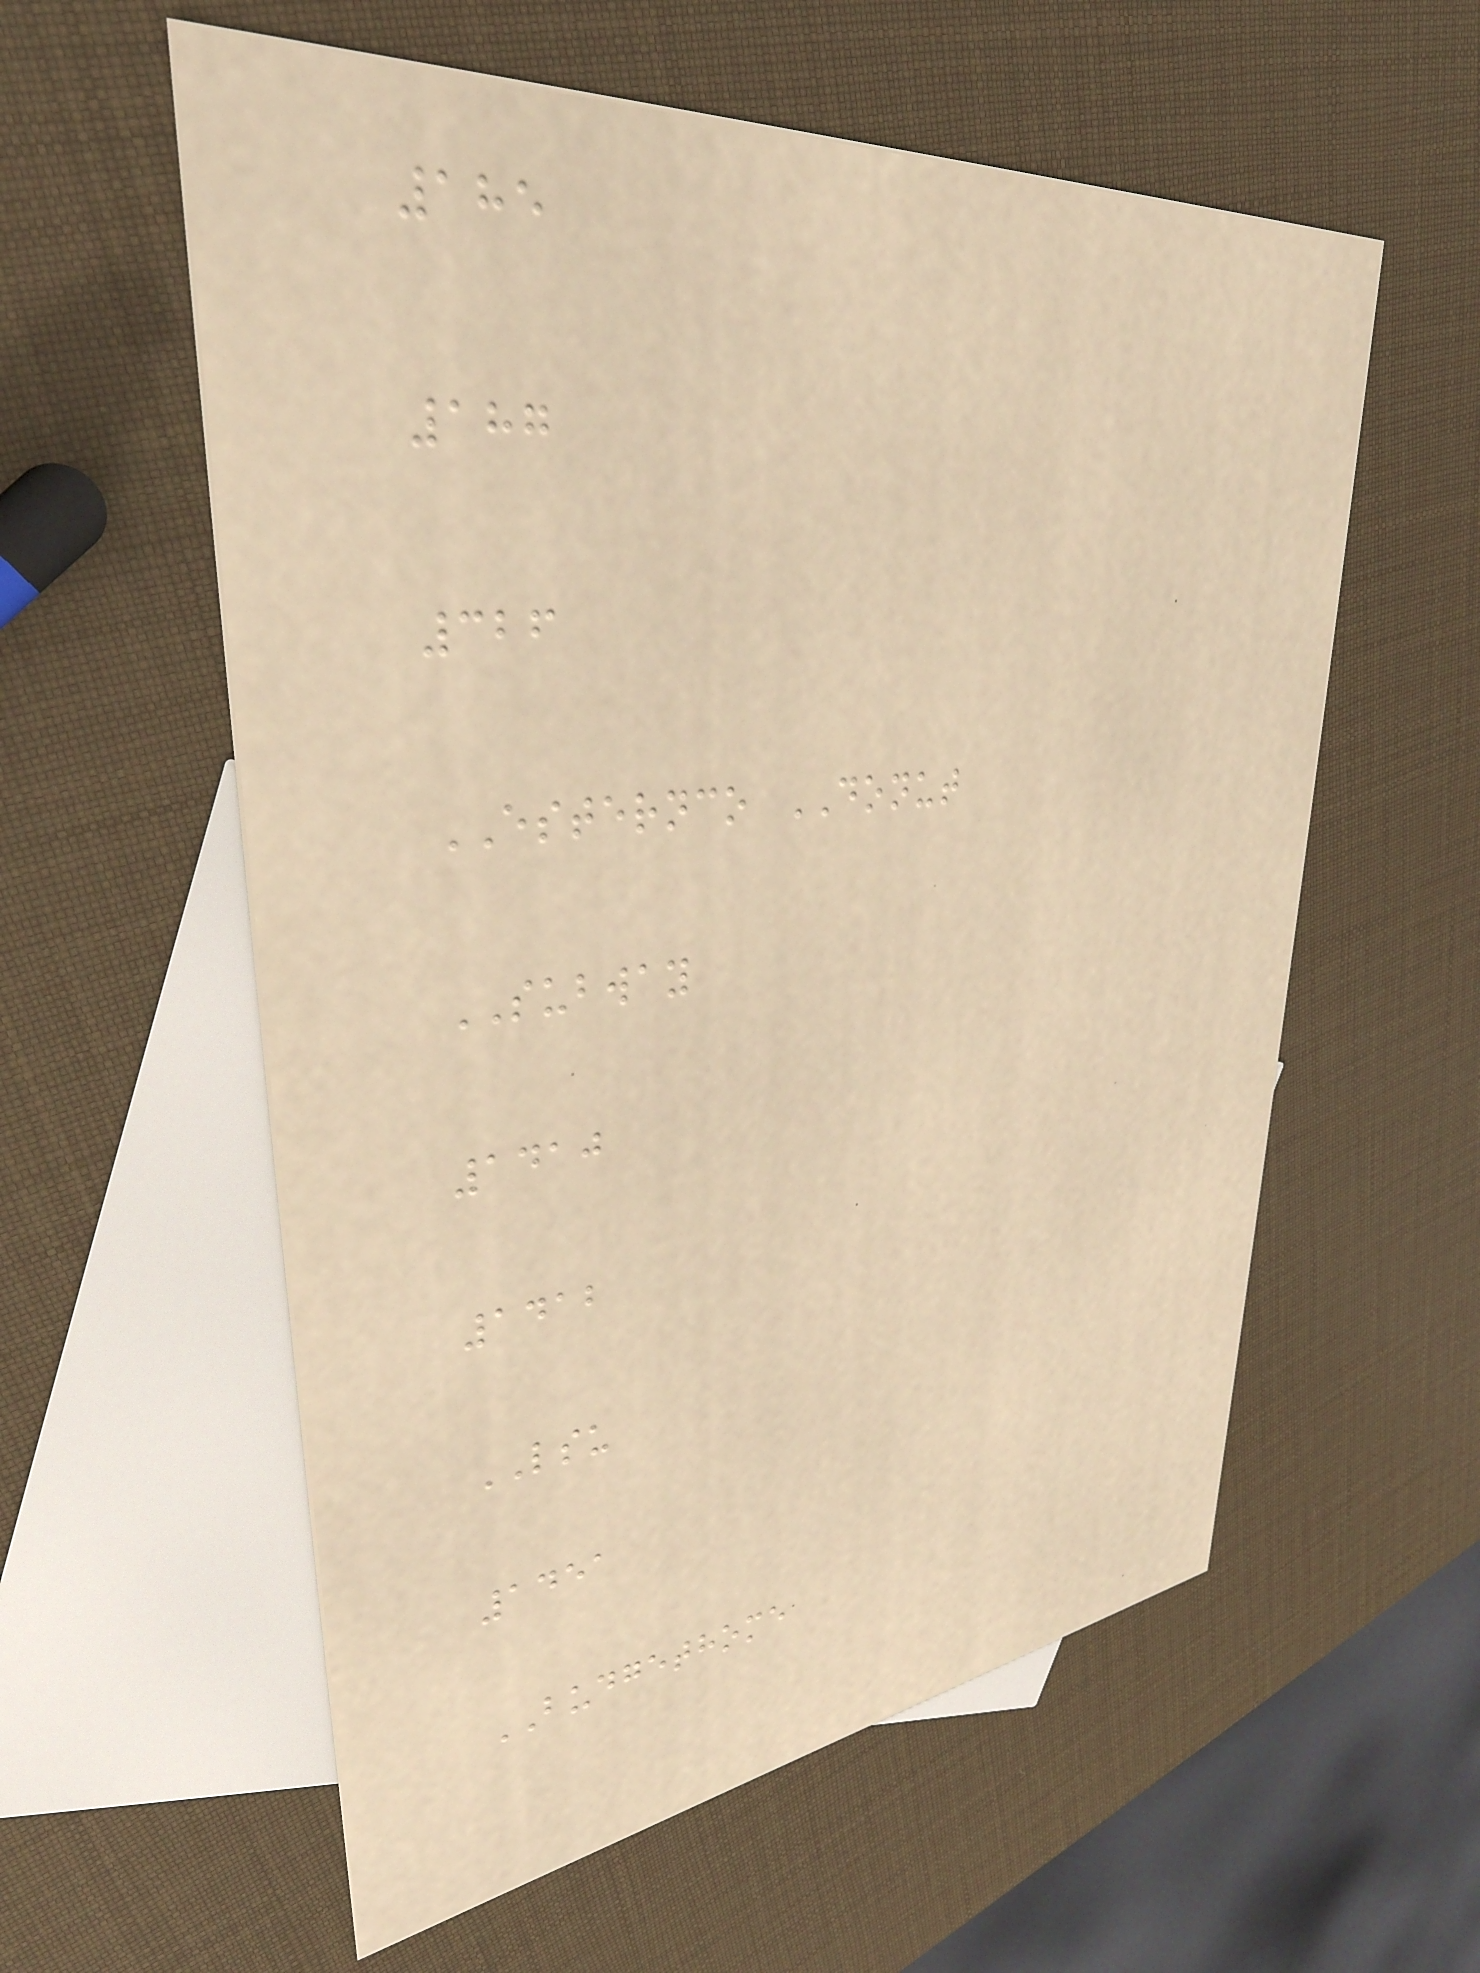185
187
326
ESTERNCO DONUT
SUBWAY
1410
1412
LSU
1451
BUDGETHOME
